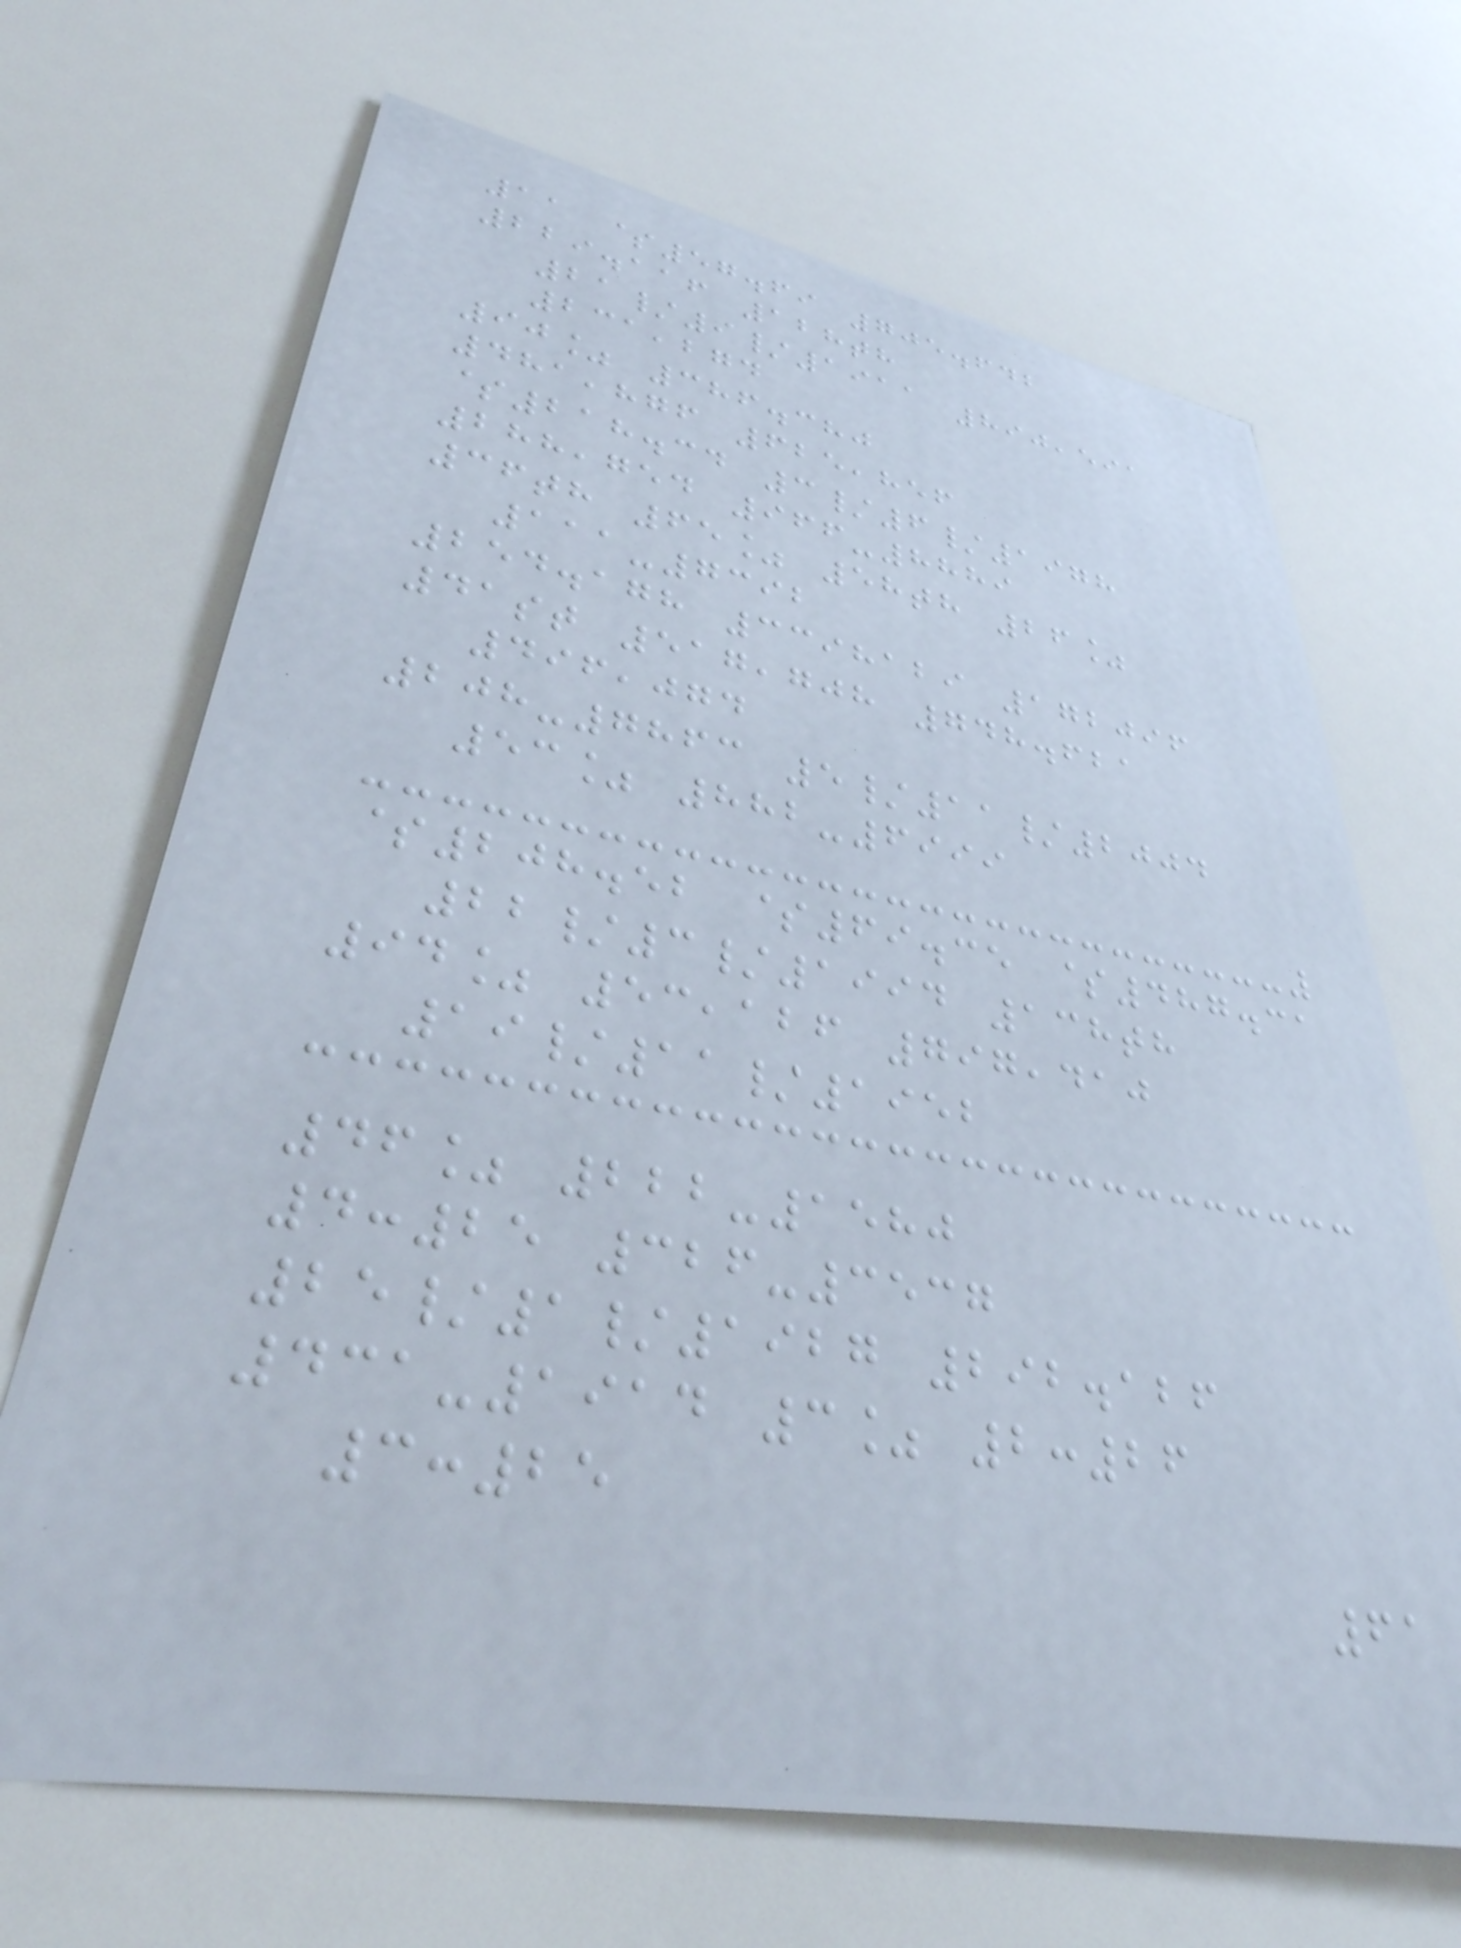11 $57.69 705.642
229.116 128th
21/9/1911 890,591
231,274
90% 386.380
481,876 625,856
$218.34 3/6/1978
288,754 966-8889
36th 65% 58th 26%
111-7392
254.178 3398129 172096
41st 517,708 748.621
496,074
208-7863 5/11/2004
53% 882-6999
$208.52 $69.35 $487.31
22/3/1994 138th
94% 53,126 797,410
19/11/1952
46% 222-1580
4:25 326-3537
25/1/1927 292.126
431-1914 3% 2:26
3:25
61
